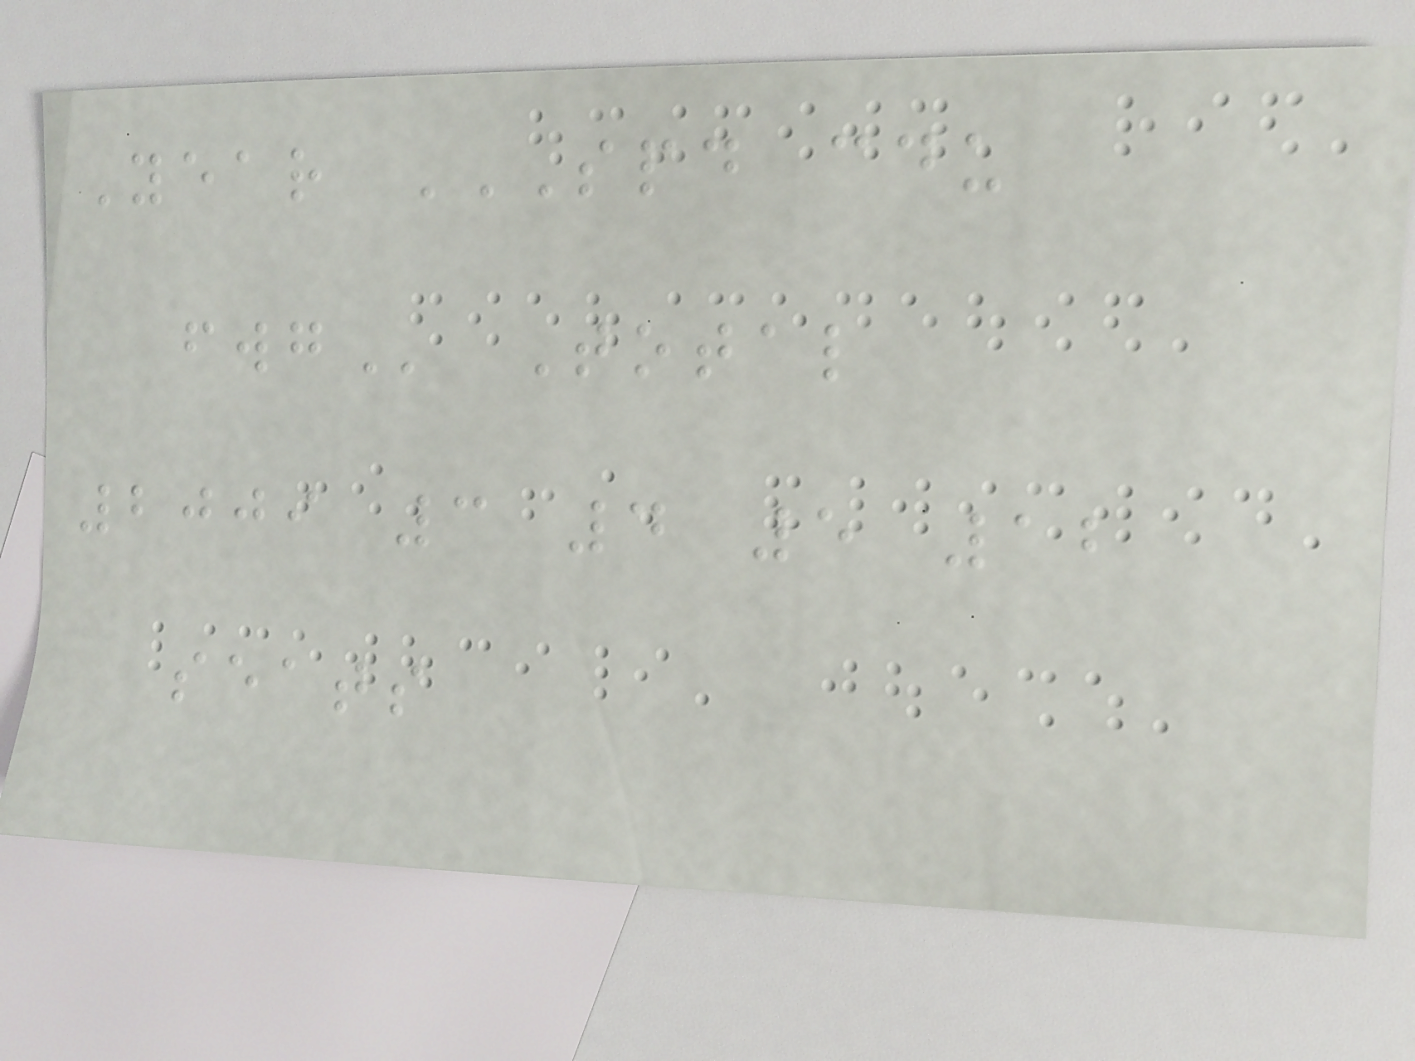Year SPD CDU
FWG Total
2009 3 4 5 12
seats
